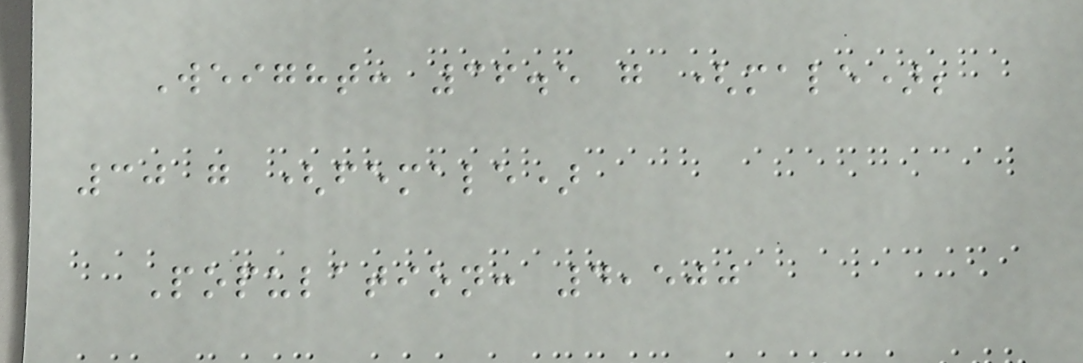Weight: 36.5 g (male);
30 g (female)
Population: 4,500
